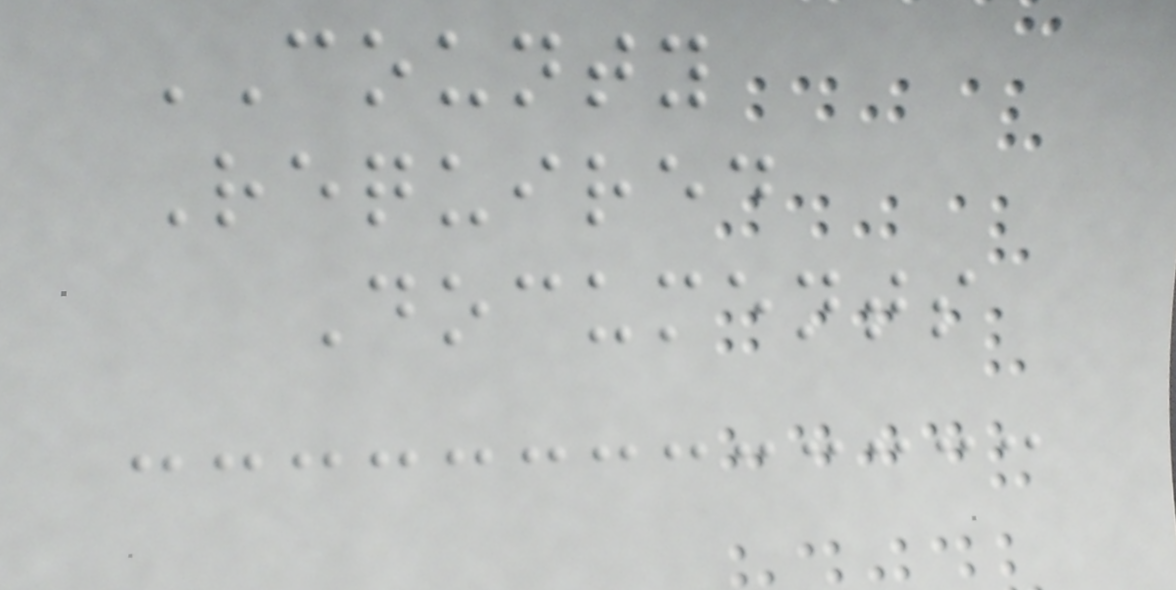COUNTY
Required
Documents
